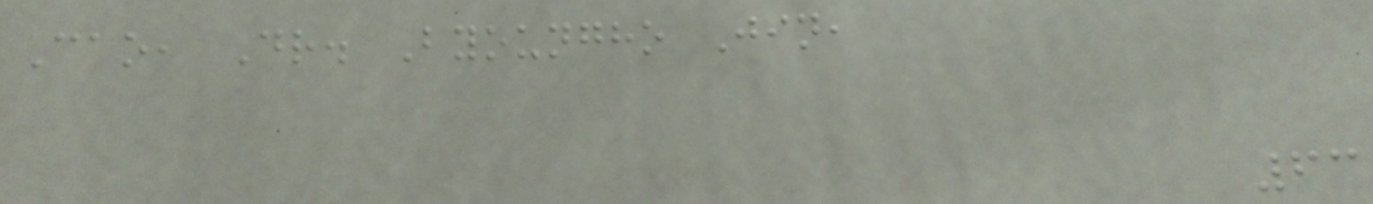Cao, Dr. Byoungho Jin,
63
